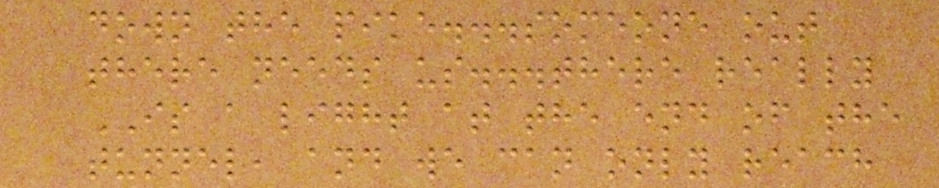down the pike...someone out
there needs us...there really
IS a light at the end of the
tunnel, and we can only reach
